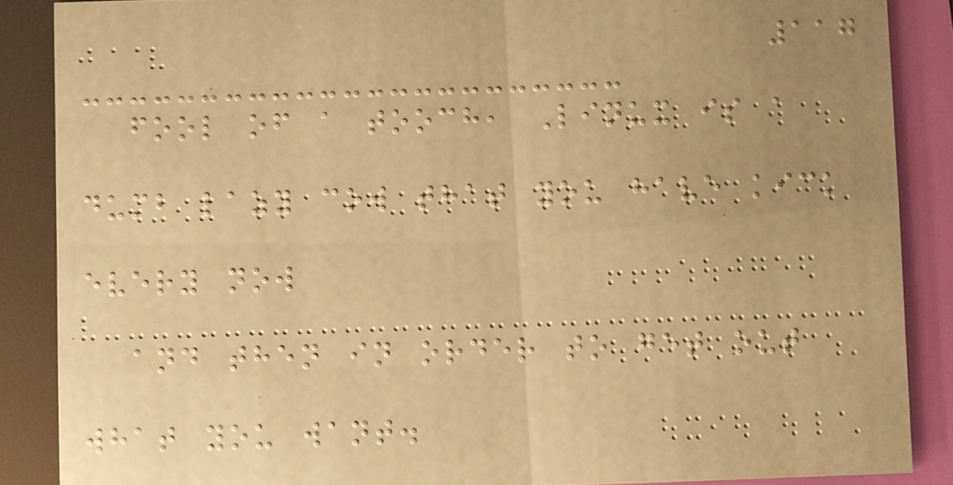117
fool of a tooch, Linux is a
dumb lazy cow that you have kick
every now
and then in order to get out
what you want.
